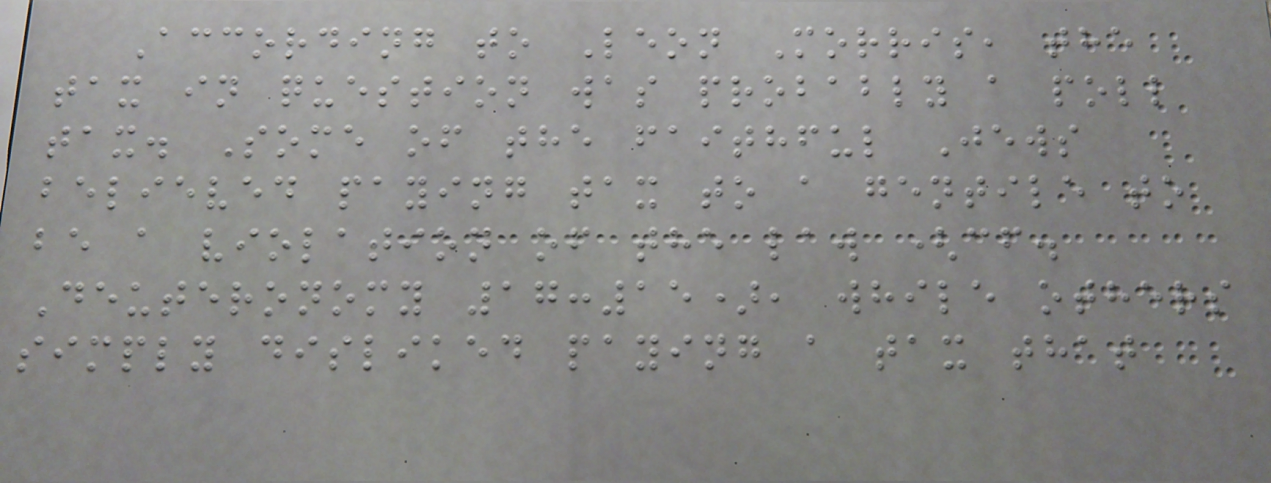According to Leon Morris, the
tax in question was probably a poll
tax. Some of the faithful Jews
believed paying tax to a gentile to
be a violation of the law (cf.
Deuteronomy 17:15), while others
simply disliked paying a tax that
